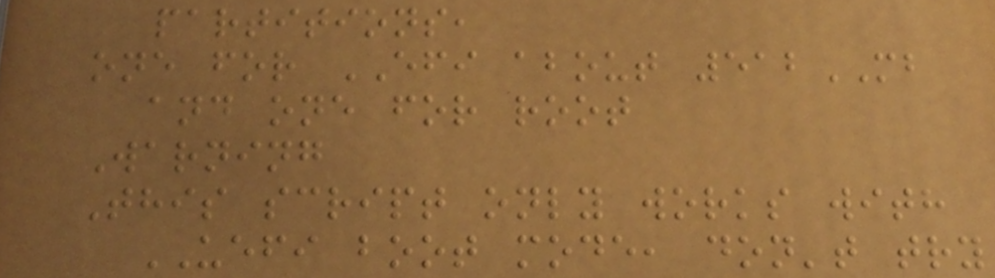partitions,
one for EFI about 512MB
and one for root
Warning
This script only works with
UEFI boot mode, don't try
